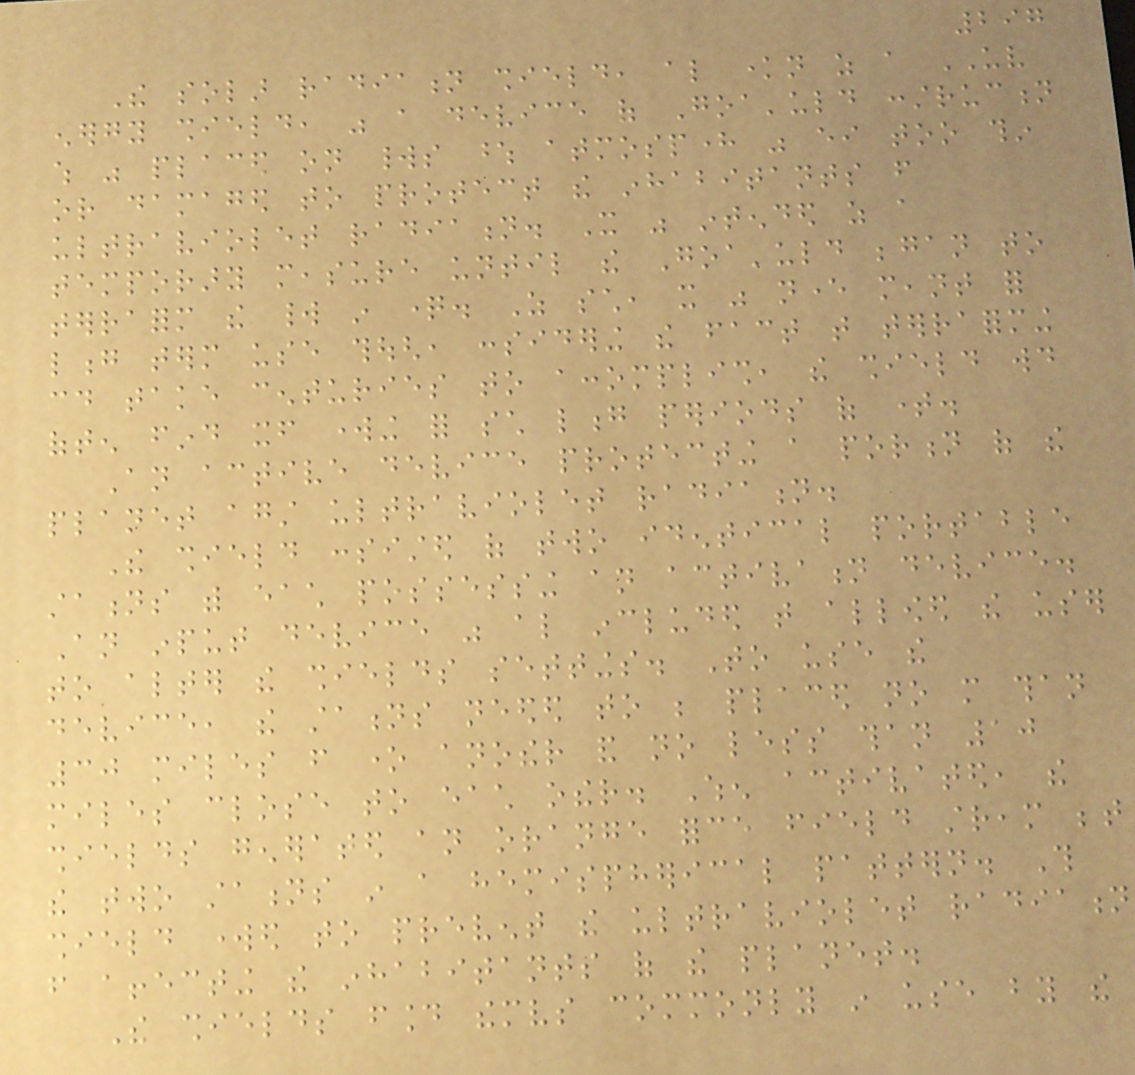297
The solar radiation shield, also known as a UV
energy shield, was a device of Goa'uld construction
which was placed on worlds whose atmosphere was either too thin
or damaged to protect the inhabitants from
ultraviolet radiation. It was intended as a
temporary measure until the Goa'uld began to
terraform the world in question. As such, it was never meant for
long term use though, considering the fact that terraforming
could take centuries to accomplish, the shield would
often find itself working for such long periods of time.
An active device protecting a portion of the
planet against ultraviolet radiation.
The shield consisted of two identical portable
stations with each possessing an activation device.
An input device was also included that allowed the user
to alter the shields settings. To use the
device, the stations needed to be placed no more than
30 miles from one another and no less than 10
miles close to each other. When activated, the
shields generated an orange force field stream between
the two stations in a hemispherical pattern. This
shield worked to prevent the ultraviolet radiation
from affecting the inhabitants of the planet.
The shields found themselves commonly in use by the
